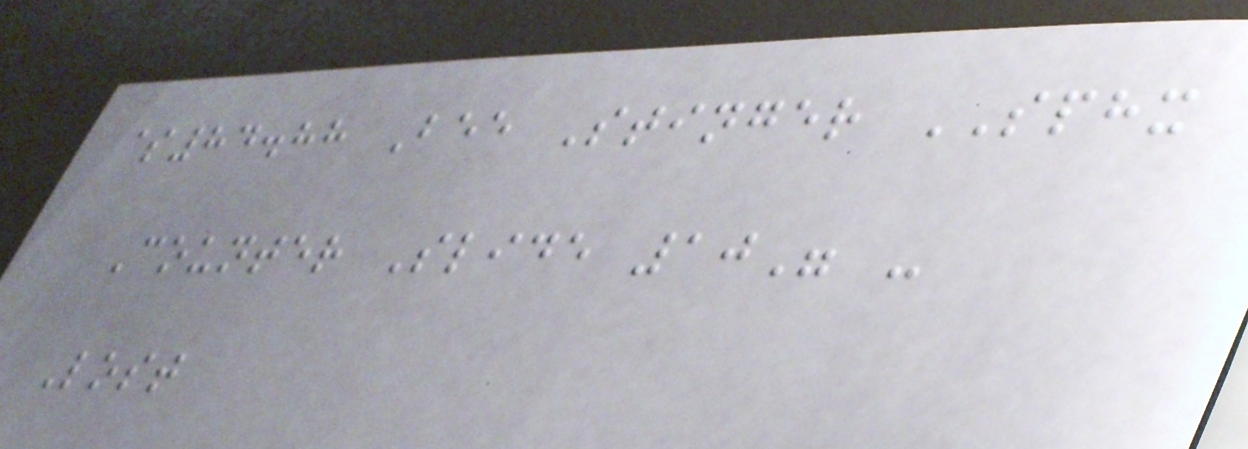$84.88 Bee Stinger SPHX
Counter Slide 10" -
Lost
